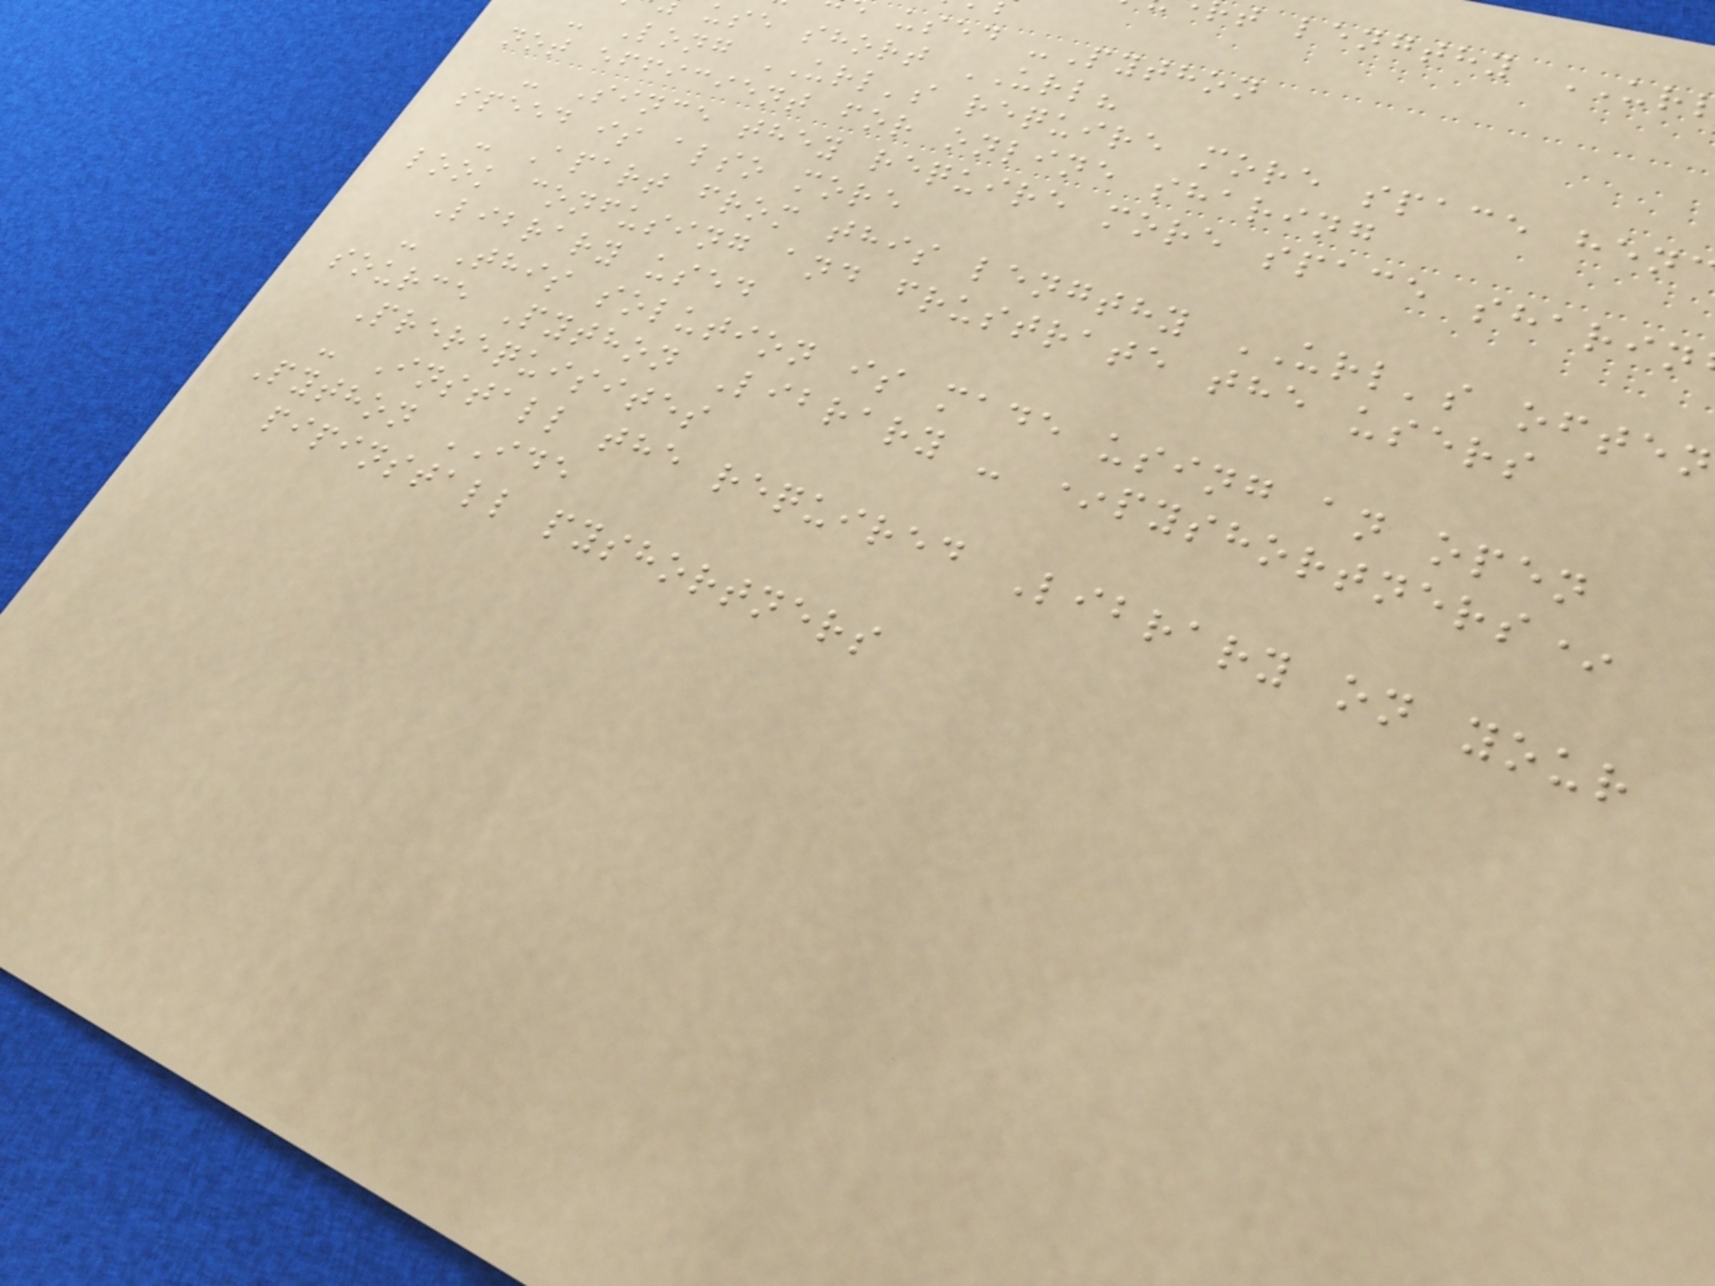t lengthy UR
used -Python
use short URL?
- Long URL's require more space hen
not efficient for online sharing
- Since they require more space sharin
speed is also more
- Apart from this lengthy URL's often
look confusing and frustrate the users
Library used
- This solution is made using an open
source Python Library - *pyshortners*
Prerequisites
- Install the required Library on your
Python IDE
pipinstall pyshortners
